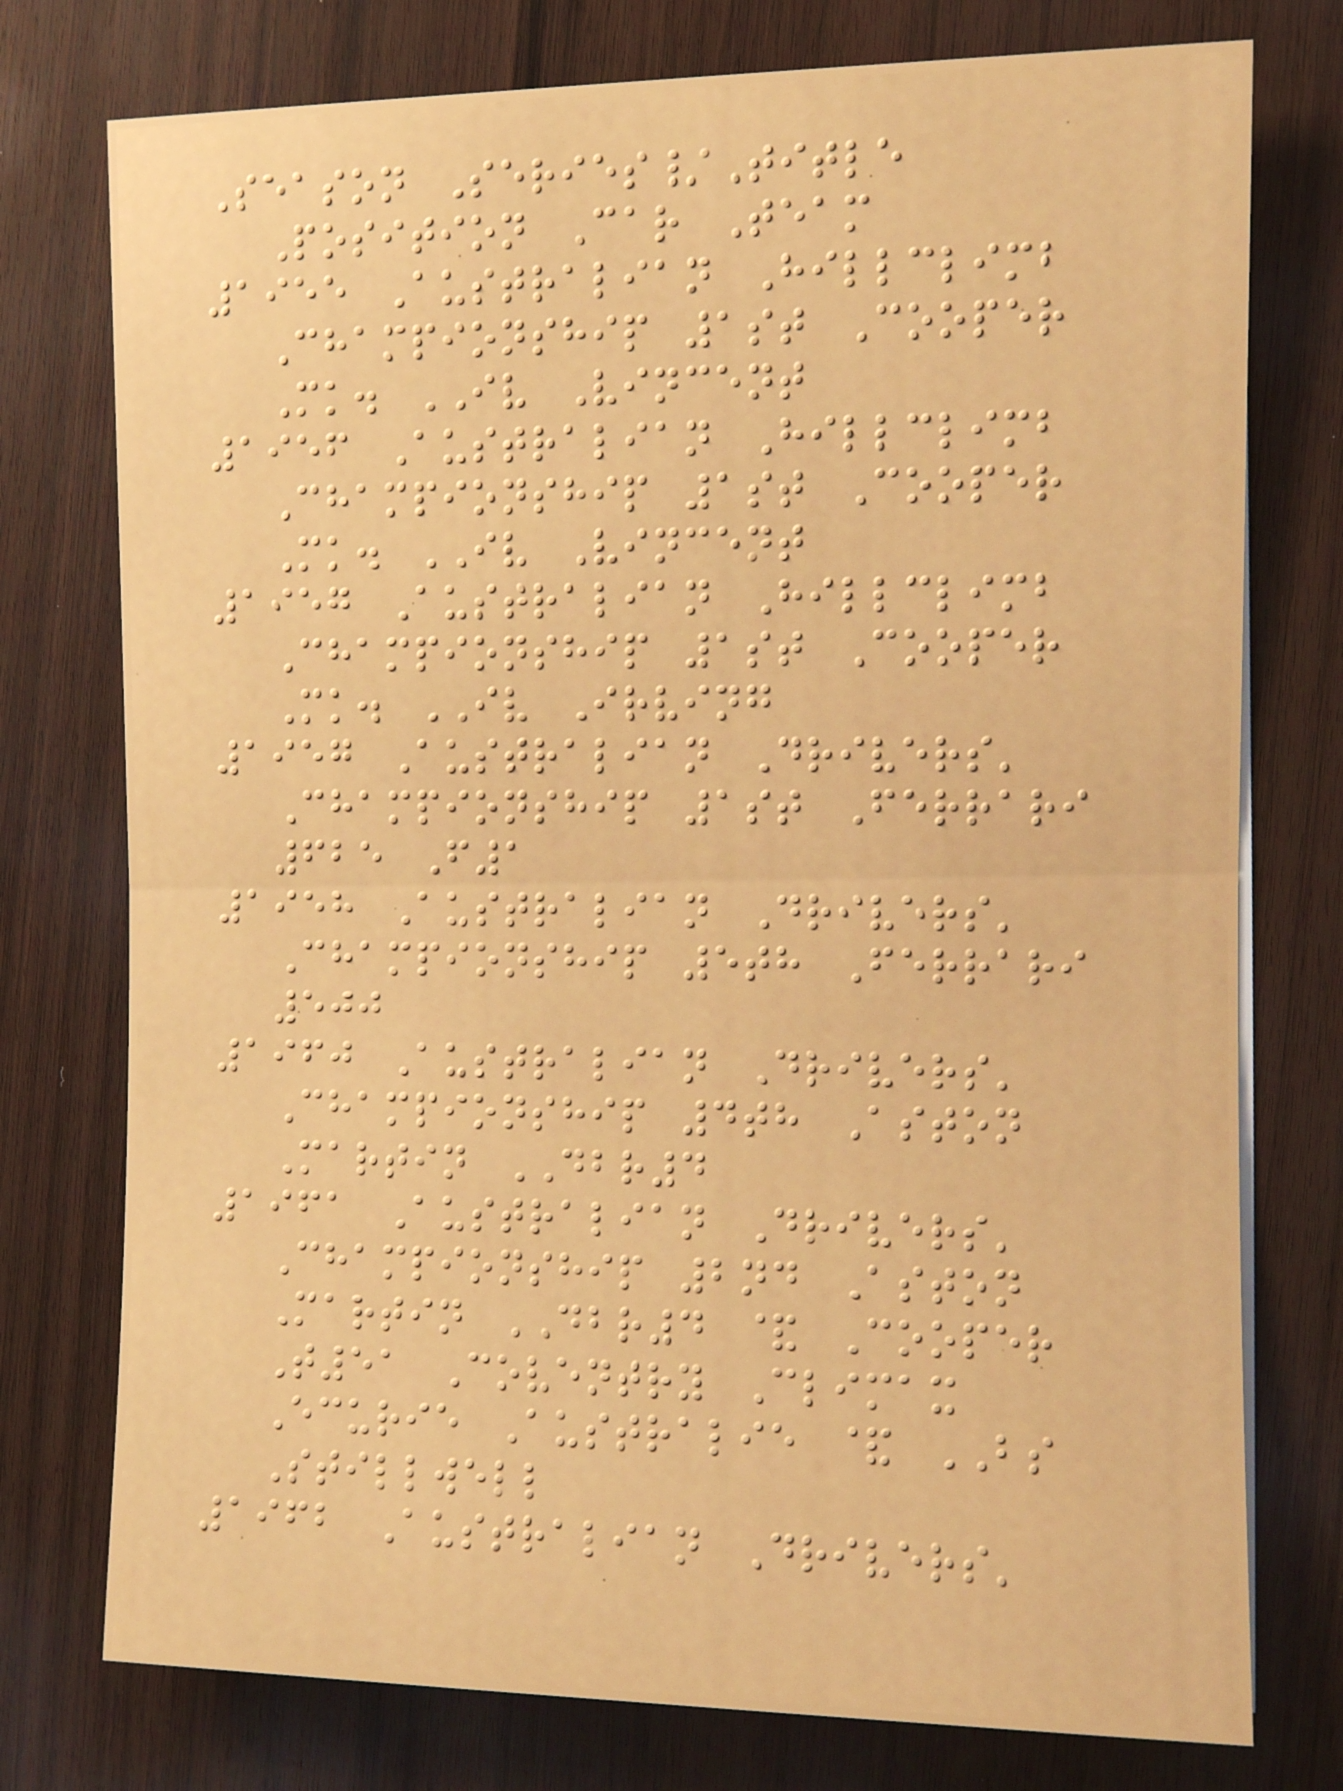Season Series/Title
Position Car Team
1955 Australian Hillclimb
Championship 1st Cooper
Mk. IV Vincent
1956 Australian Hillclimb
Championship 1st Cooper
Mk. IV Vincent
1957 Australian Hillclimb
Championship 1st Cooper
Mk. IV Irving
1957 Australian Drivers'
Championship 1st Ferrari
625 F1
1958 Australian Drivers'
Championship 5th Ferrari
500
1960 Australian Drivers'
Championship 4th Aston
Martin DBR4
1961 Australian Drivers'
Championship 2nd Aston
Martin DBR4 & Cooper
T51 Coventry Climax
Ecurie Australie & BS
Stillwell
1962 Australian Drivers'
